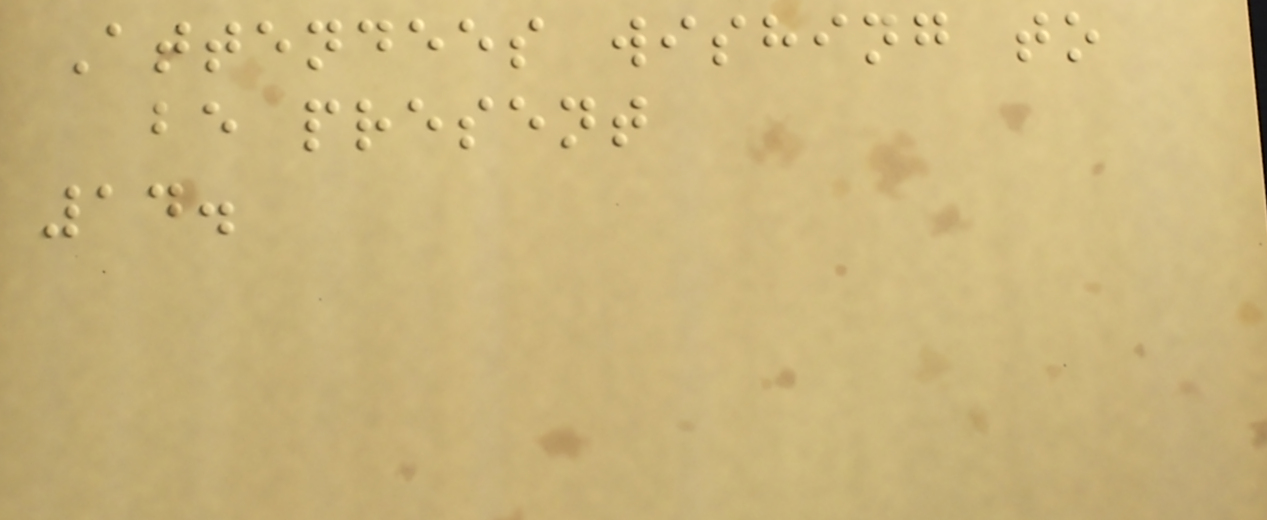Attendees wishing to
be present
14.
